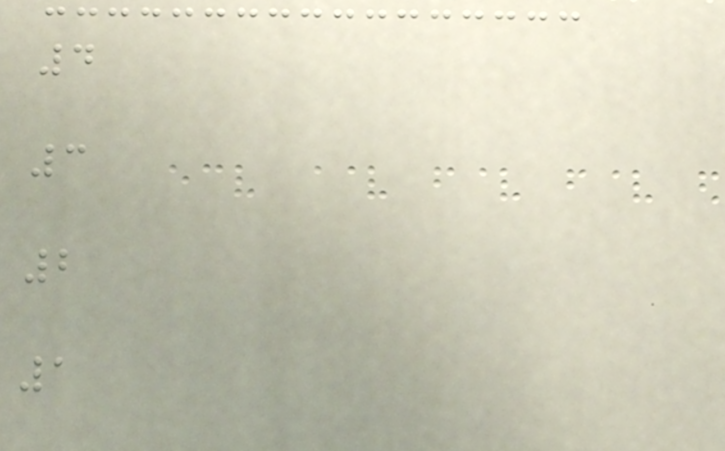4
3
2
1
